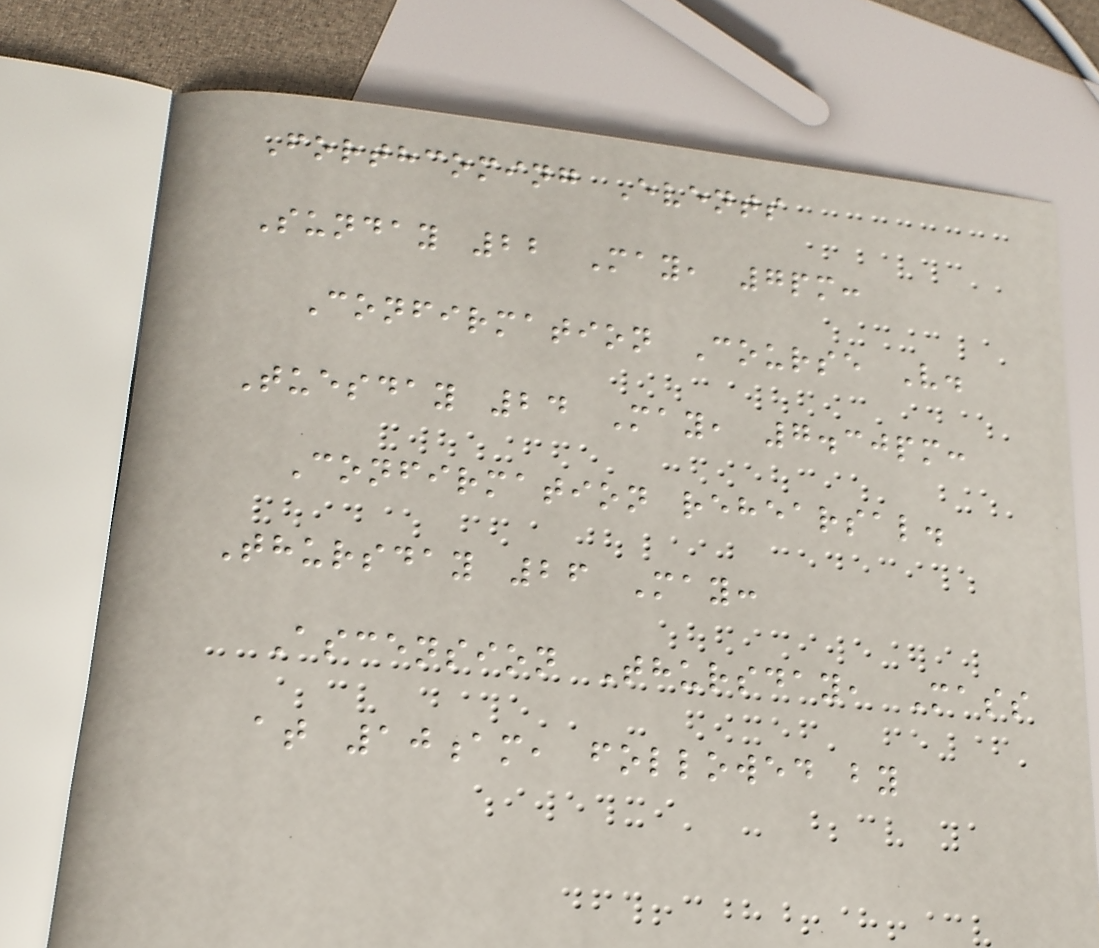Forthcoming Events
Sunday 22 May, 7pm:
Confirmation Course V.
Tuesday 24 May, 7.30pm:
Confirmation rehearsal.
Thursday 26 May:
Ascension Thursday, Mass
at 10am, followed by
